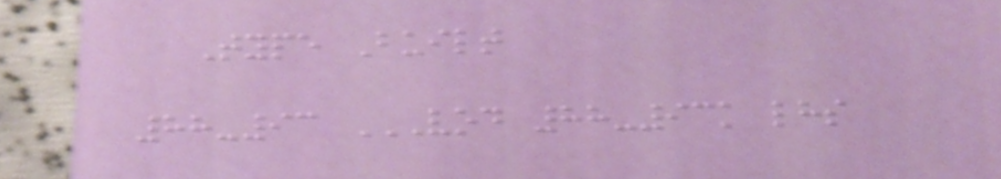Type Built
88-93 VOD 88-93K LHS
